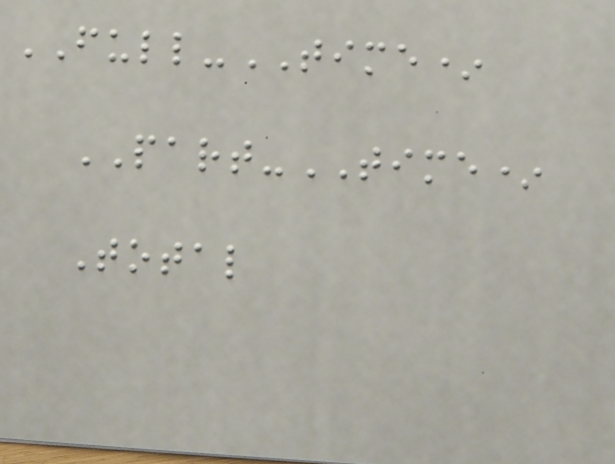FULL-TIME*
PART-TIME*
Total
